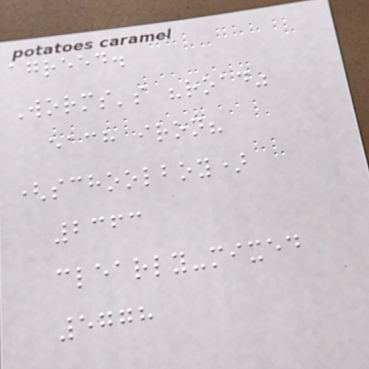agreed.
Worms's "road"
each iron?
(schoolboy)
2363
clearly-mixed
5778
